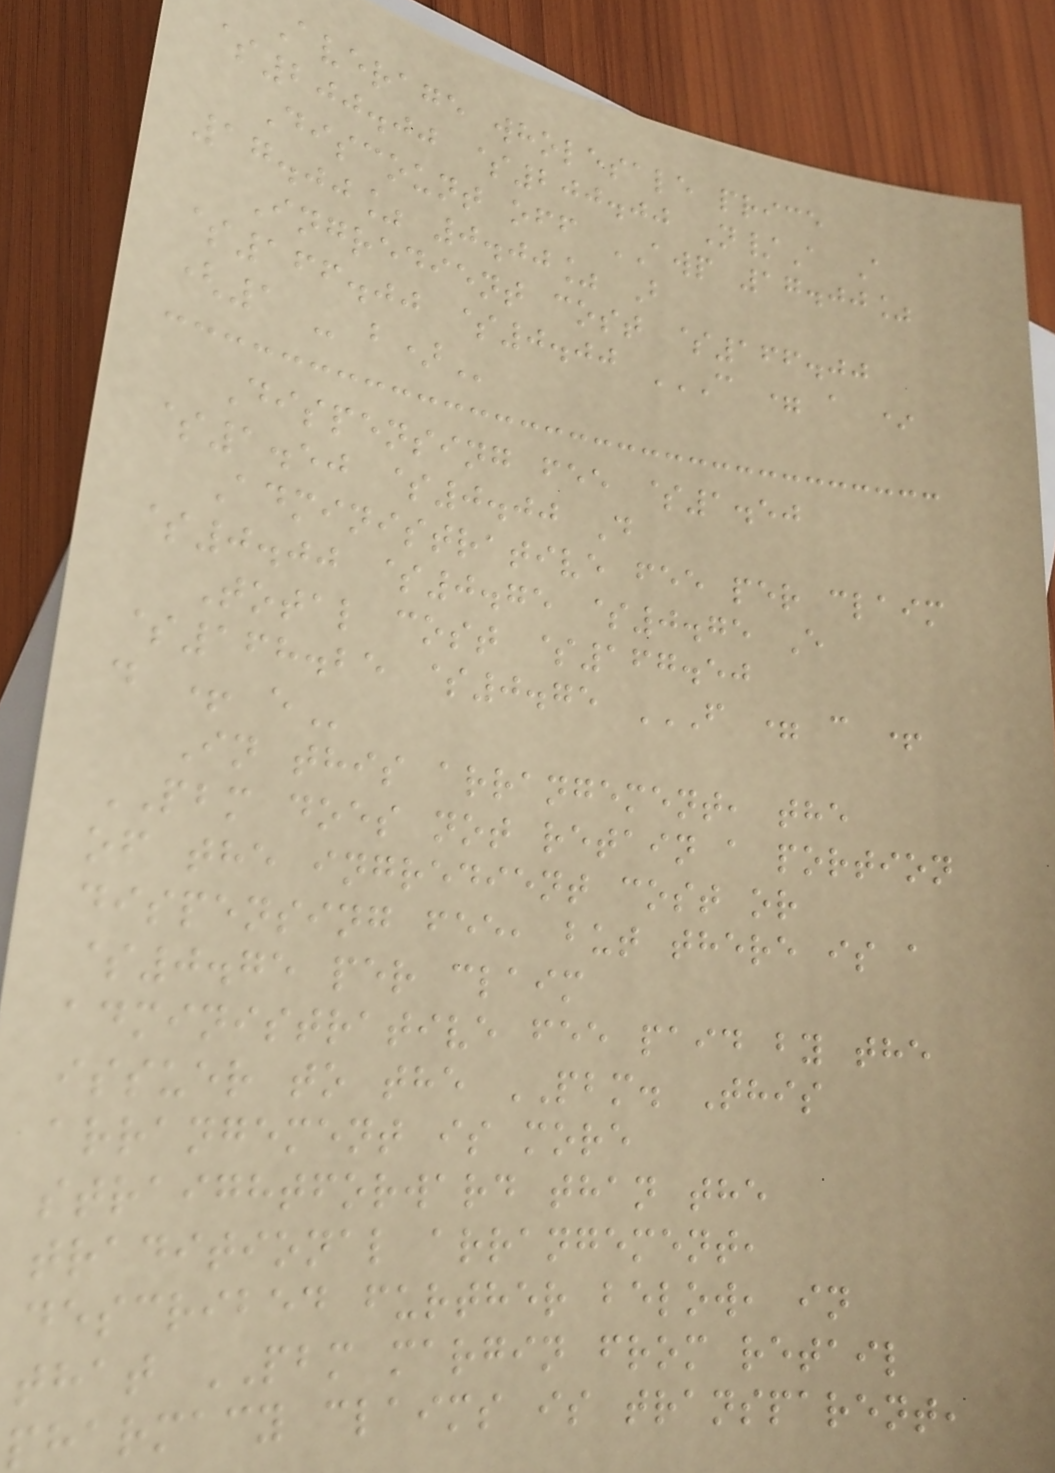Average wholesale price
$200.00 $200.00 N/A A
Discount off AWP 17.00%
17.00% 0.00% B
Ingredient cost $166.00
$166.00 $0.00 C = A *
(1 - B)
Dispensing fee $1.50
$1.50 $0.00 D
Administrative fee per claim
$0.00 $0.75 $0.75 E
Total cost $167.50
$168.25 $0.75 F = C +
D + E
In this arrangement, the
PBM does not retain a portion
of the ingredient cost or
dispensing fee, but there is a
$0.75 per claim
administrative fee paid by the
issuer to the PBM. This
arrangement is more
straightforward than the
traditional arrangement,
described further below, in
that PBM margin from retail
pharmacy claims is transparent,
